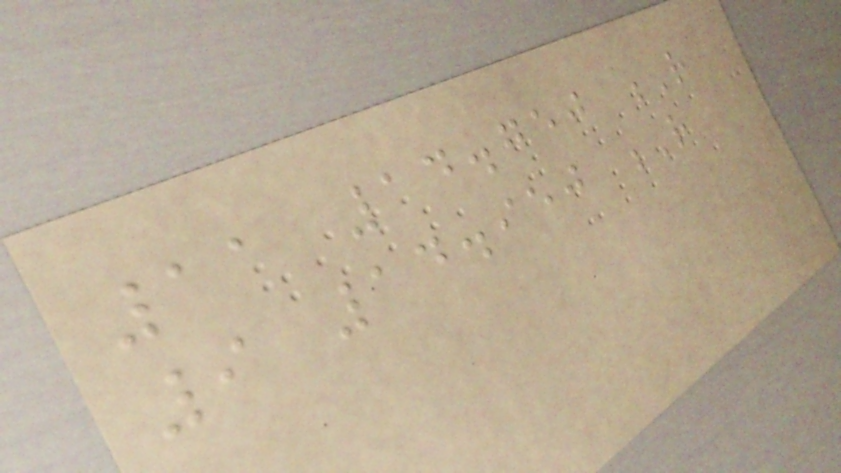11 14.750 R
9 14.950 R
